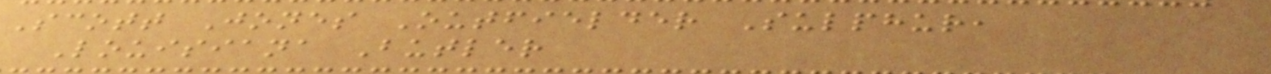Scott Jones Outfielder Sulphur,
Louisiana Butler
